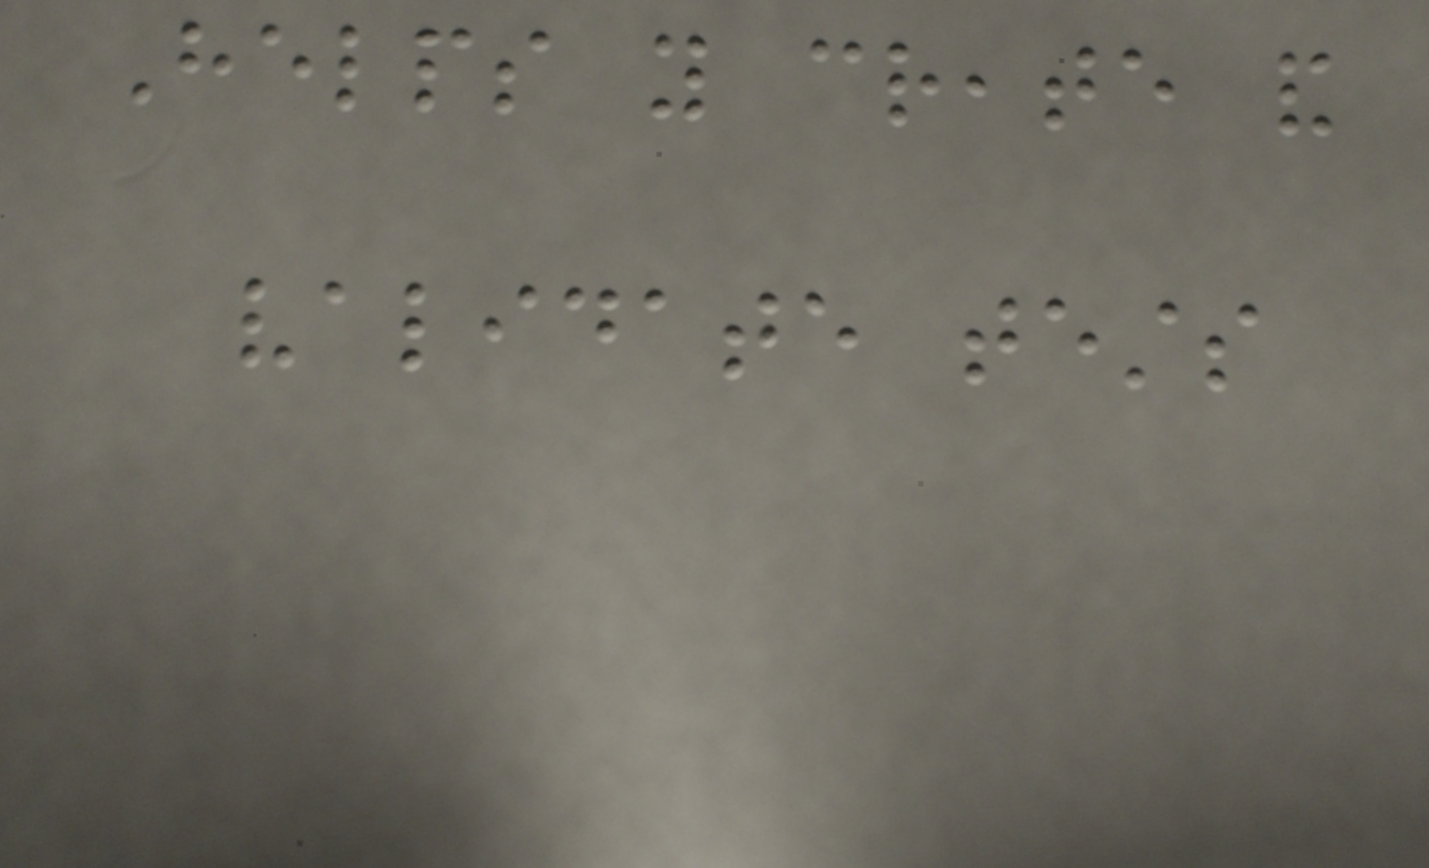Helps you create and
validate tests
